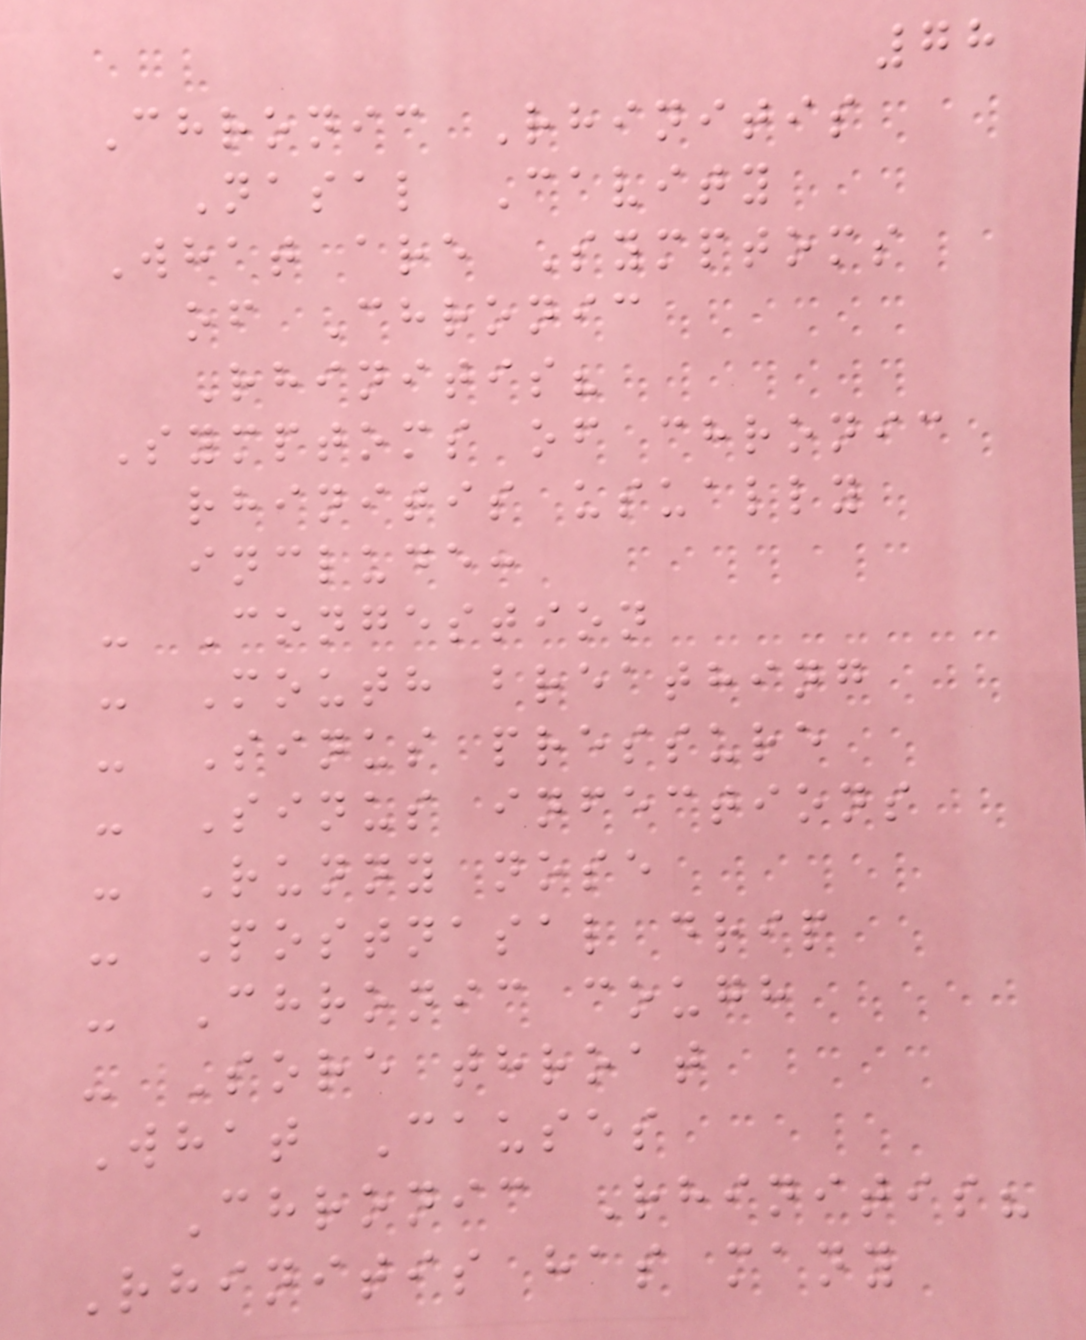78
Chronic Rhinitis
Nasal Cavity
What are Symptoms
of Chronic
Rhinitis?
Symptoms of chronic
rhinitis usually
include:
- Congestion
- Mouth breathing
- Sinus pressure
- Sinus infections
- Runny nose
- Postnasal drip
- Chronic cough
- Sore throat
What Causes
Chronic Rhinitis?
Rhinitis has many
